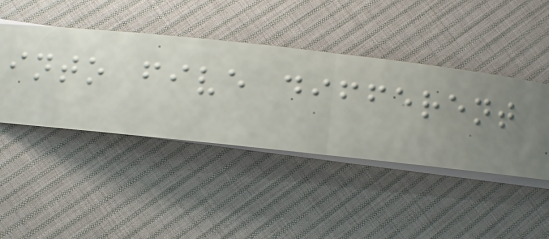into five different
